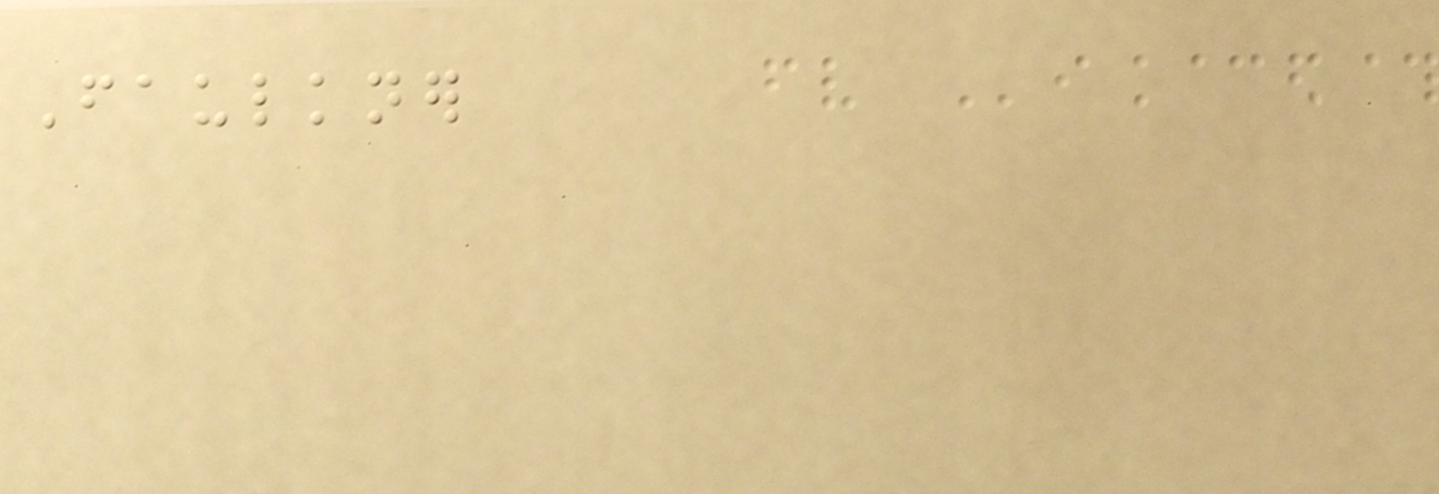Faulkner
